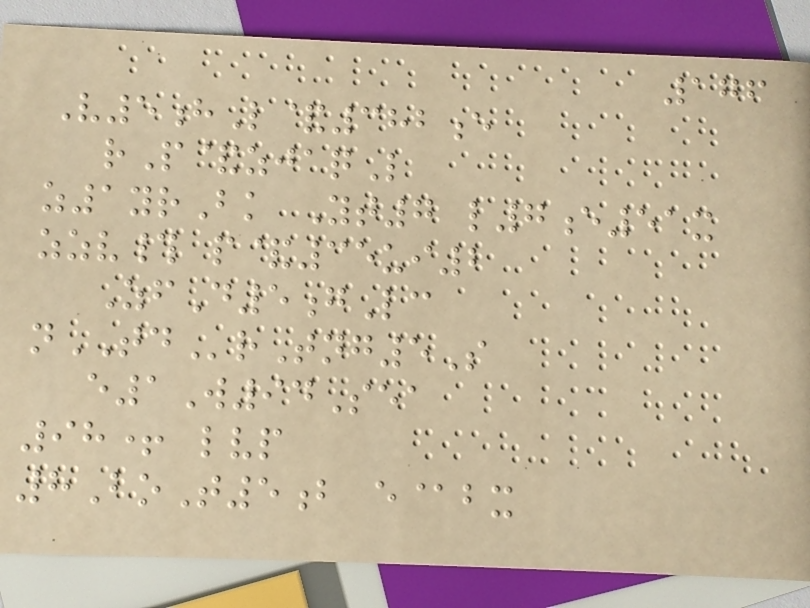176
V5hL&382e
rP&zjaqL
z1yrBk Yt7 l7e51x
zzv# p&35ui2
ZfD5gLc
nTDrTng5S
e1W94Sea
98+ lvp
8BoT5b e@bx
